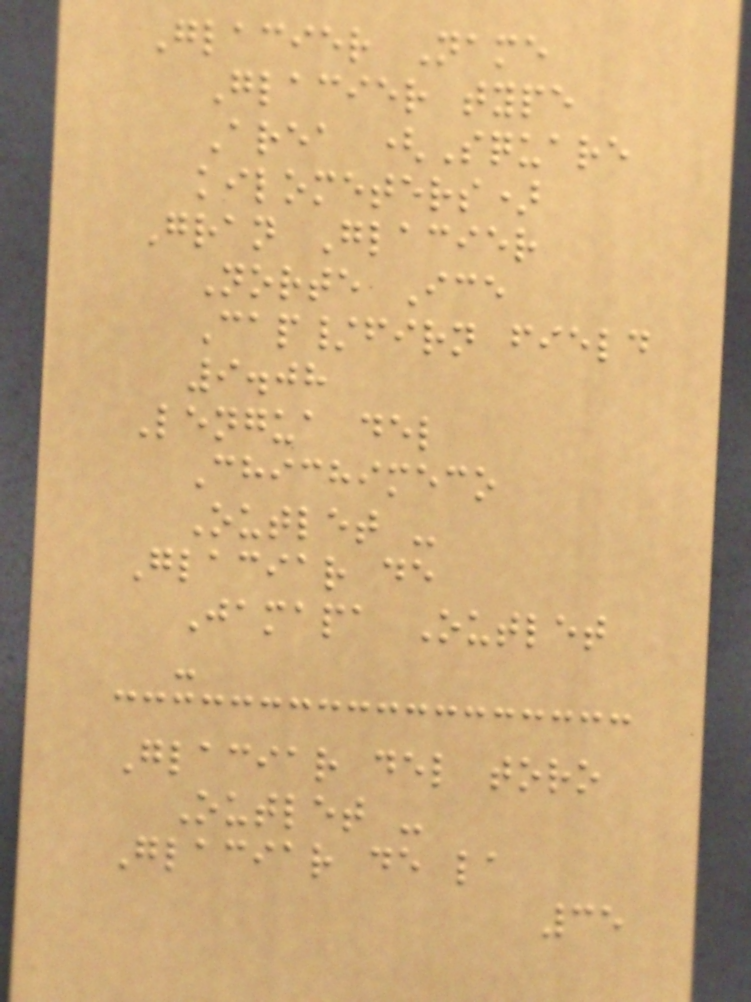Glacier Name
Glacier type
Area (Square
kilometers)
Gran Glacier
Norte Ice
Cap/firn field
9.08
Lengua del
Chichimeco
Outlet -
Glaciar de
Jamapa Outlet
-
Glaciar del toro
Outlet -
Glaciar de la
35
